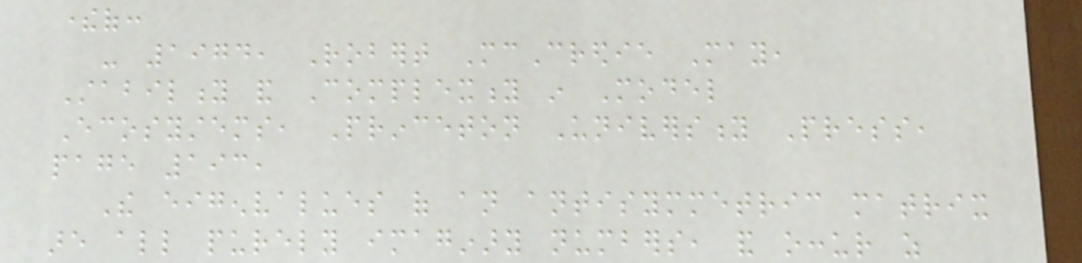thereof:
- 1974, Robert McCredie May,
Stability and Complexity in Model
Ecosystems, Princeton University Press,
page 193,
The eigenvalues of an antisymmetric matrix
are all purely imaginary numbers, and occur as
